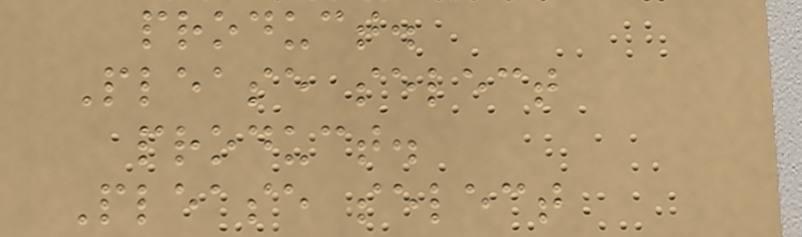product.
Please select
product.
Please select
